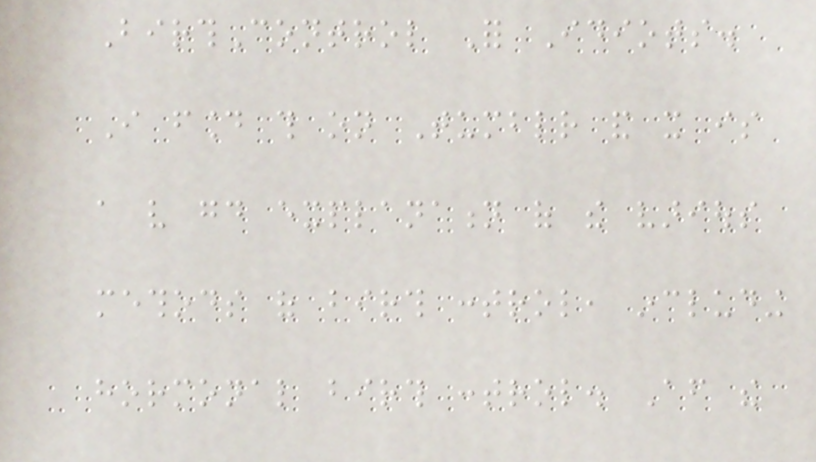BirthControl For Idiots.
I found this on Tumblr and it is
a very good explanation of the various
methods of birth control, including
hormonal birth control. After the
